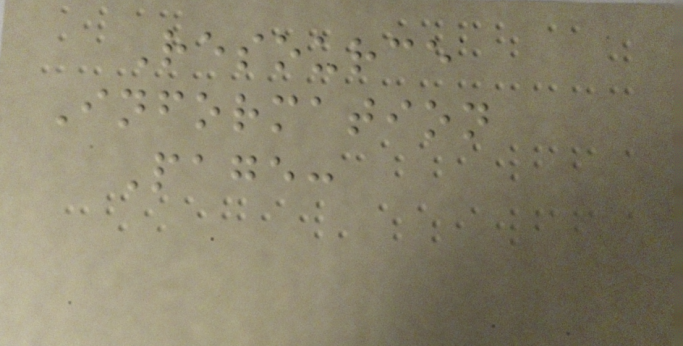Resource
Information
Page:
